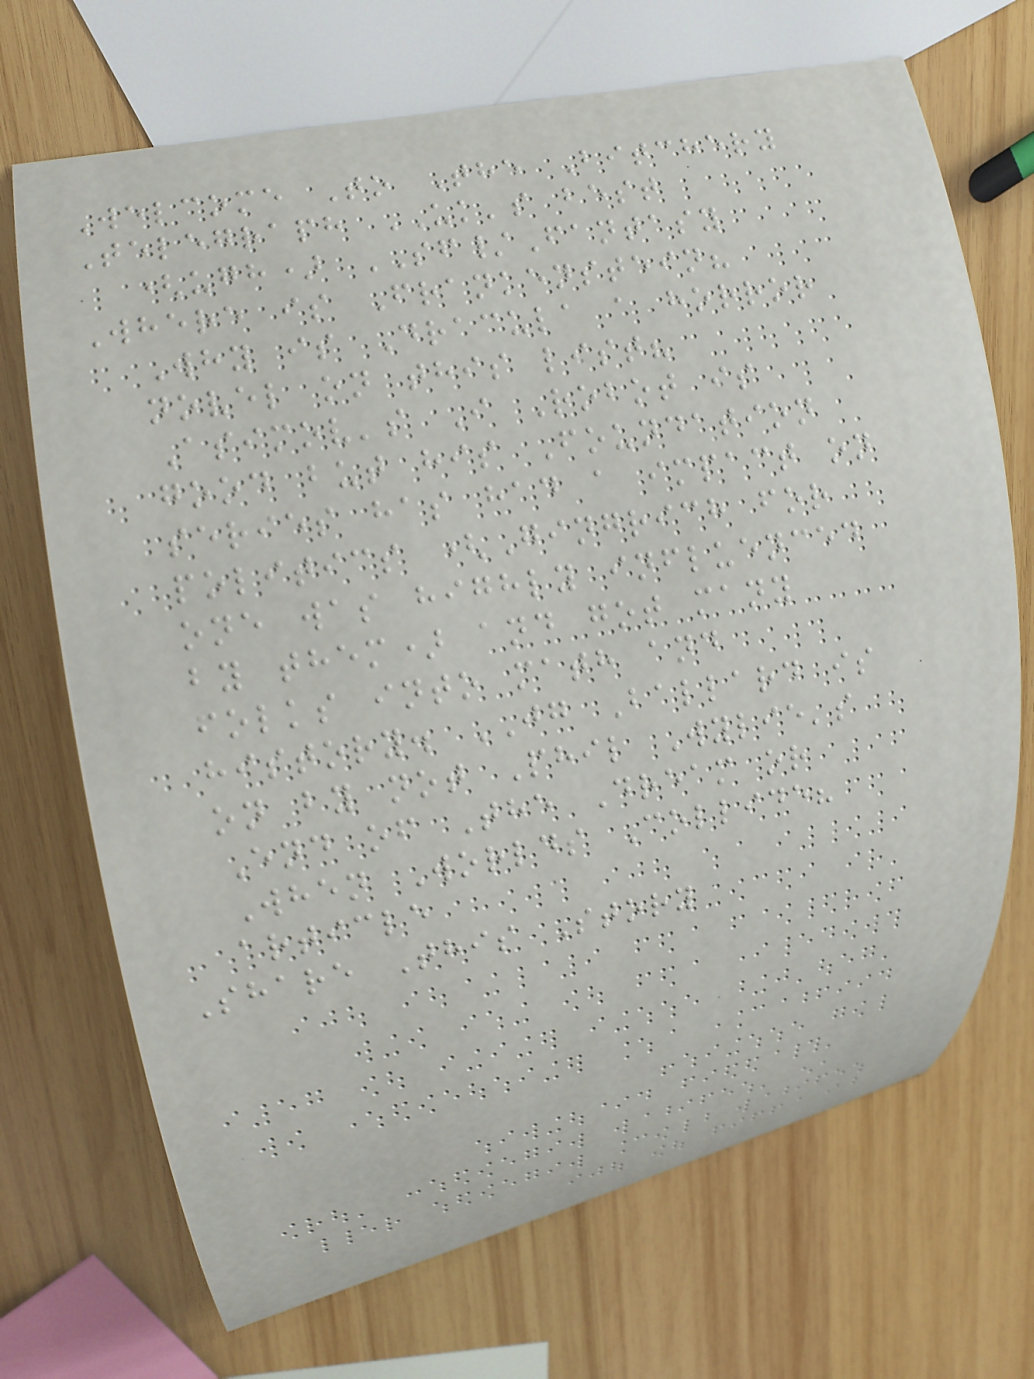Welcome To The Bitchery
Telegraph UK's best
(ugh) SF/Fantasy
Where is Frankenstein?
Why is Dracula a horror
novel on this list?
Asimov's I Robot is
good but his Foundation
series has had a impact on
politics (Gingrich for
one was highly influenced
by them) and got many
folks into math and
history. JG Ballard is
on by not Phil Wylie's
End of The Dream or
When Worlds Collide?
article
Share This Story
